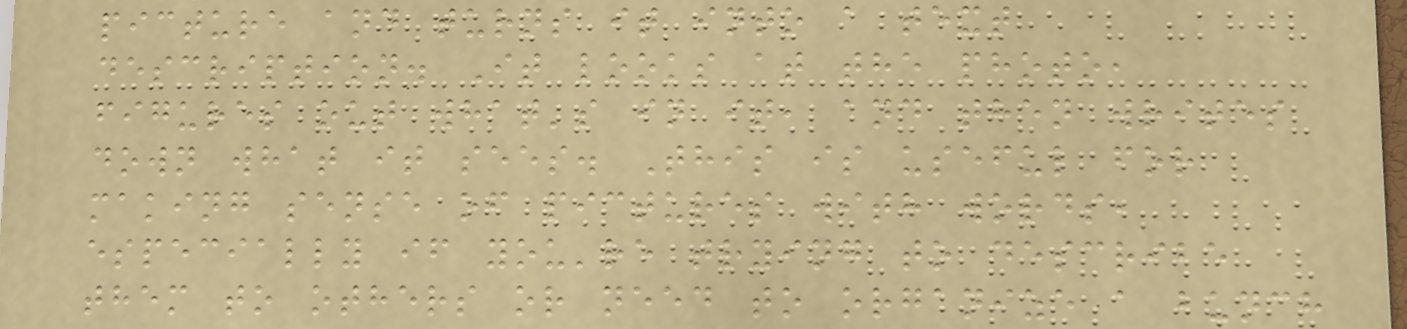picture and turns it into a text
description. It looks at the photo,
figures out what's in it, and then writes
down what it sees. This is useful for
making sense of pictures with words,
especially if you're trying to describe
them to others or need to organize a bunch
